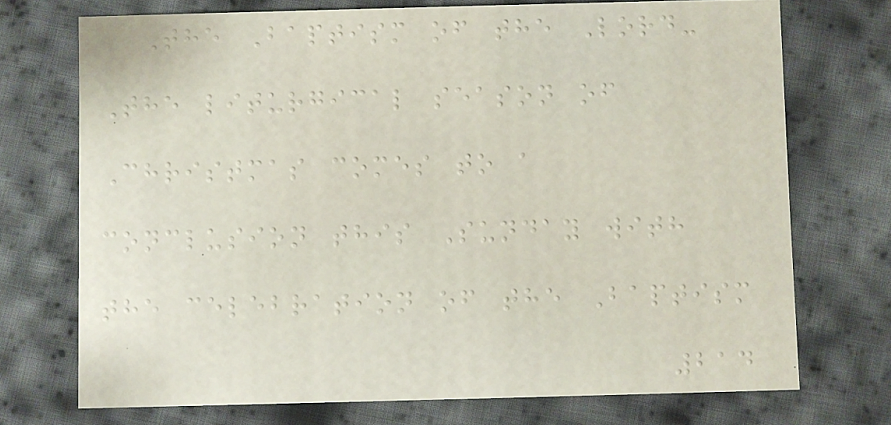The Baptism of the Lord-
The liturgical season of
Christmas comes to a
conclusion this Sunday with
the celebration of the Baptism
214
